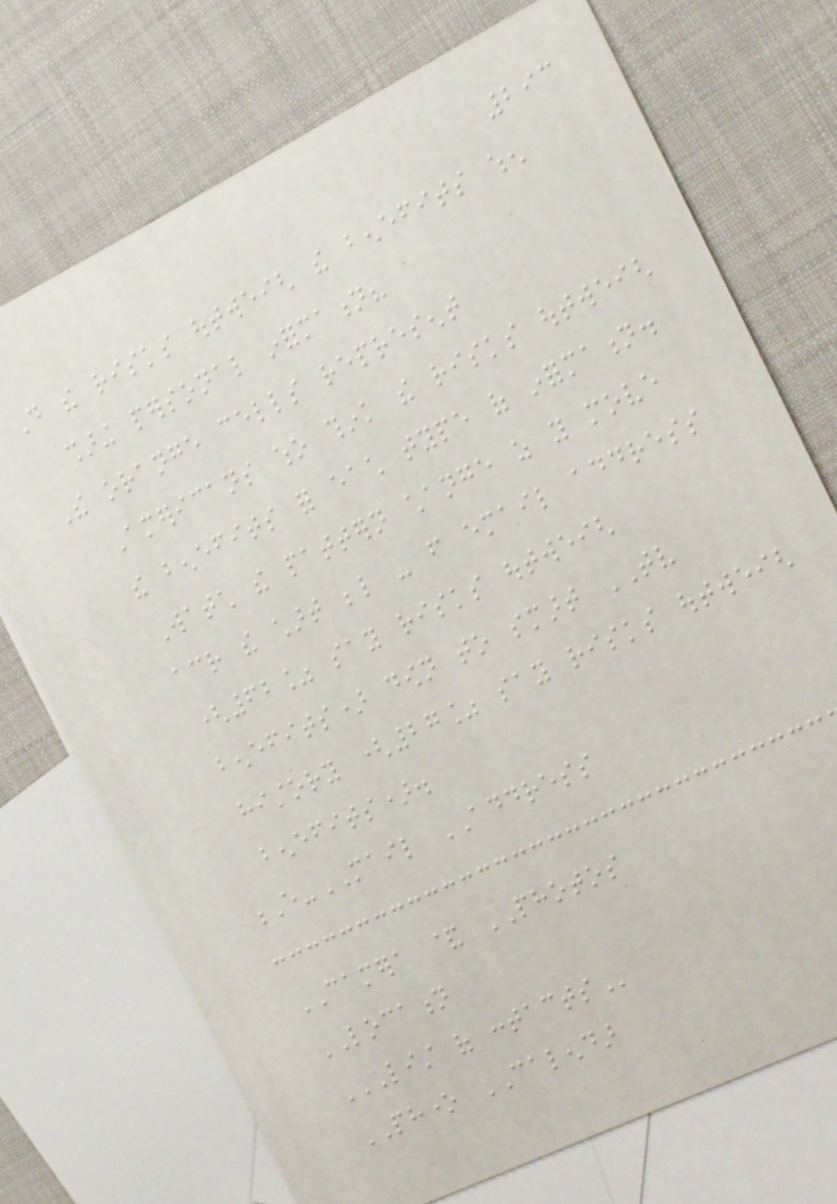293
Do the risks outweigh the benefits when
sharing personal information?
The orange cells represent
Americans who think the risks outweigh
the benefits for each type of information.
Watch the pattern change as you move
across the chart below - from email address
(62% say risks outweigh
benefits) down to smart TV
history (27% say risks outweigh
benefits).
E-MAIL ADDRESS
CAMERA & PHOTOS
LOCATION
LIST OF CONTACTS
PHONE CALENDAR
